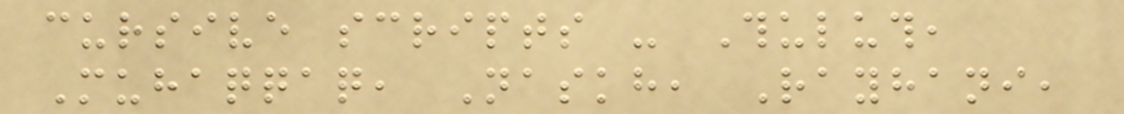cursive scripts - Thuluth,
Muhaqqaq, Naskh, Rayhani,
